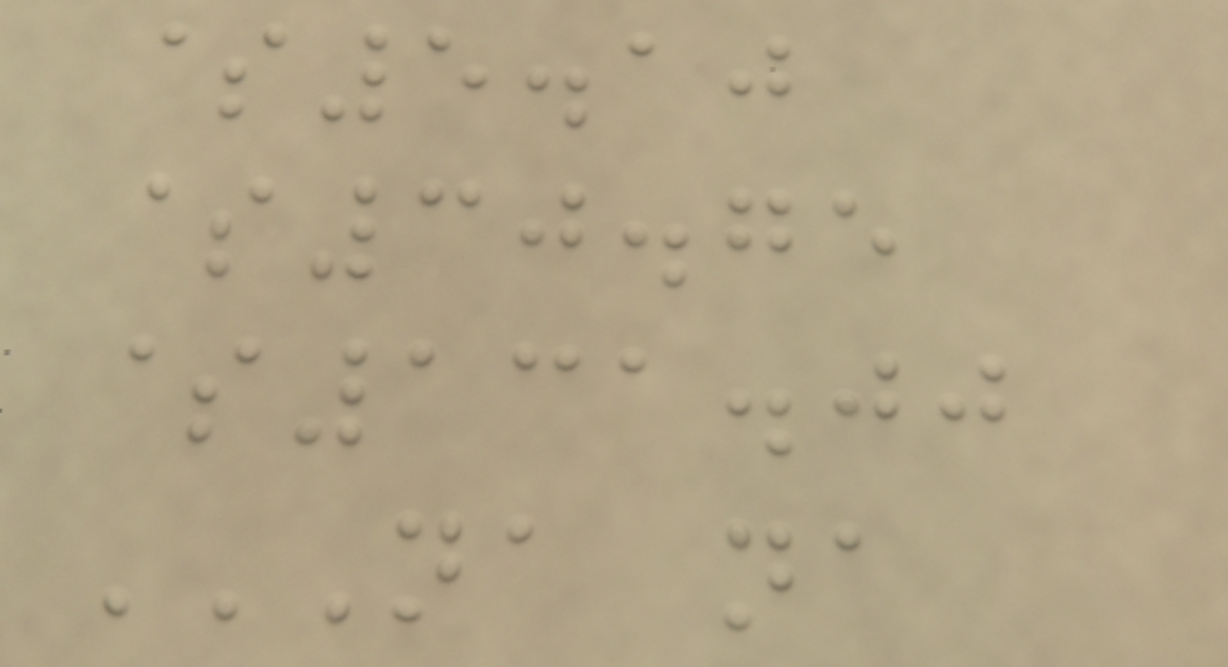$5.10
$30.75
$131.00
NA NA
